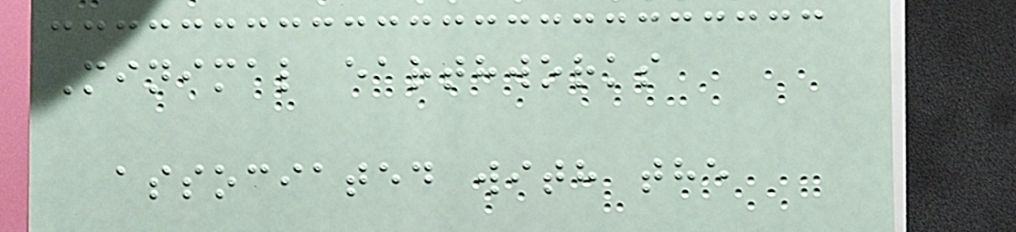Minimal earthworks
associated with the
